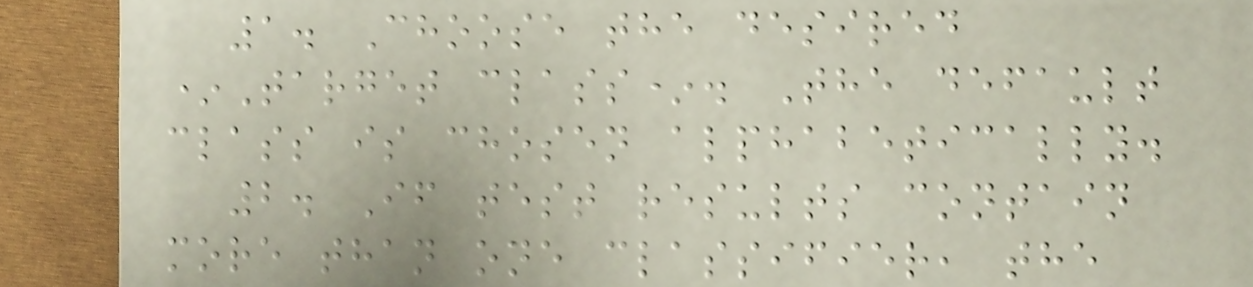1. Choose the desired
*Target class*. The default
class is chosen alphabetically.
2. If test results contain
more than one classifier, the
